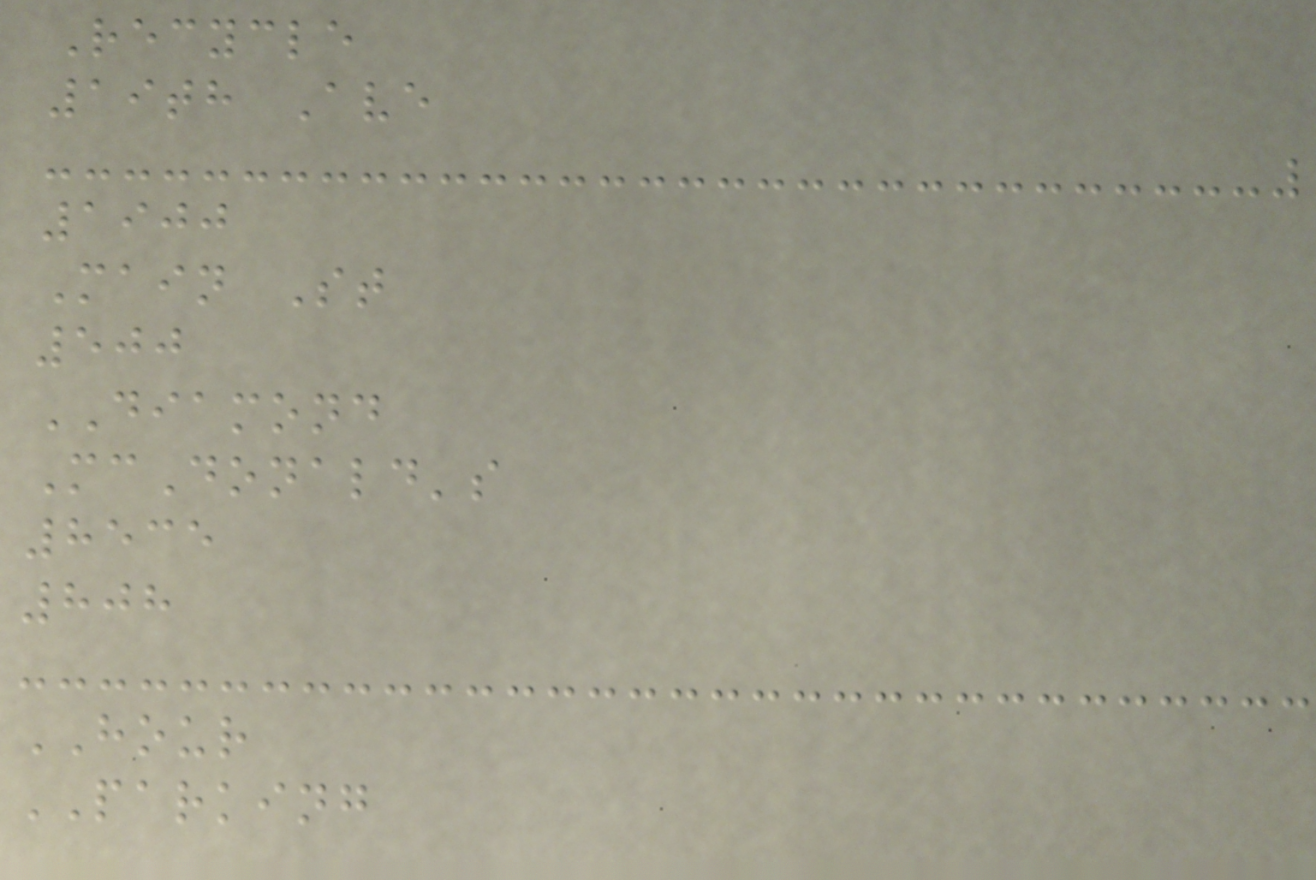Recycle
19th Ave
1900
Main St
500
DIAMOND
McDonald's
8535
808
HOUR
PARKING
